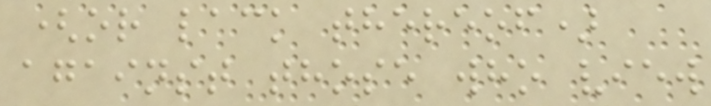(or lack thereof)
against those who view
